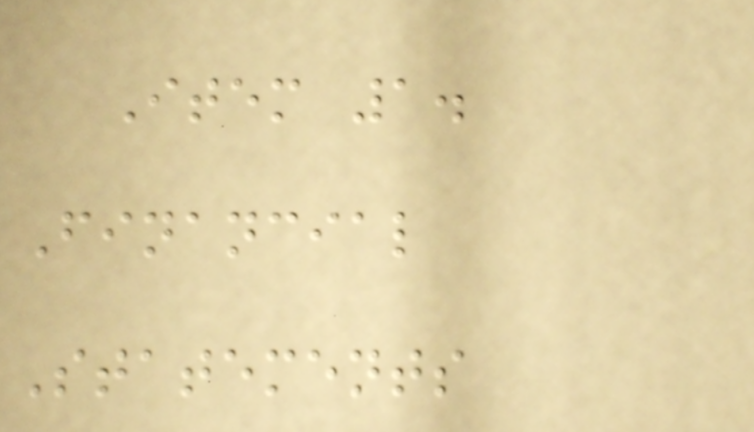Item 1.
Financial
Statements
